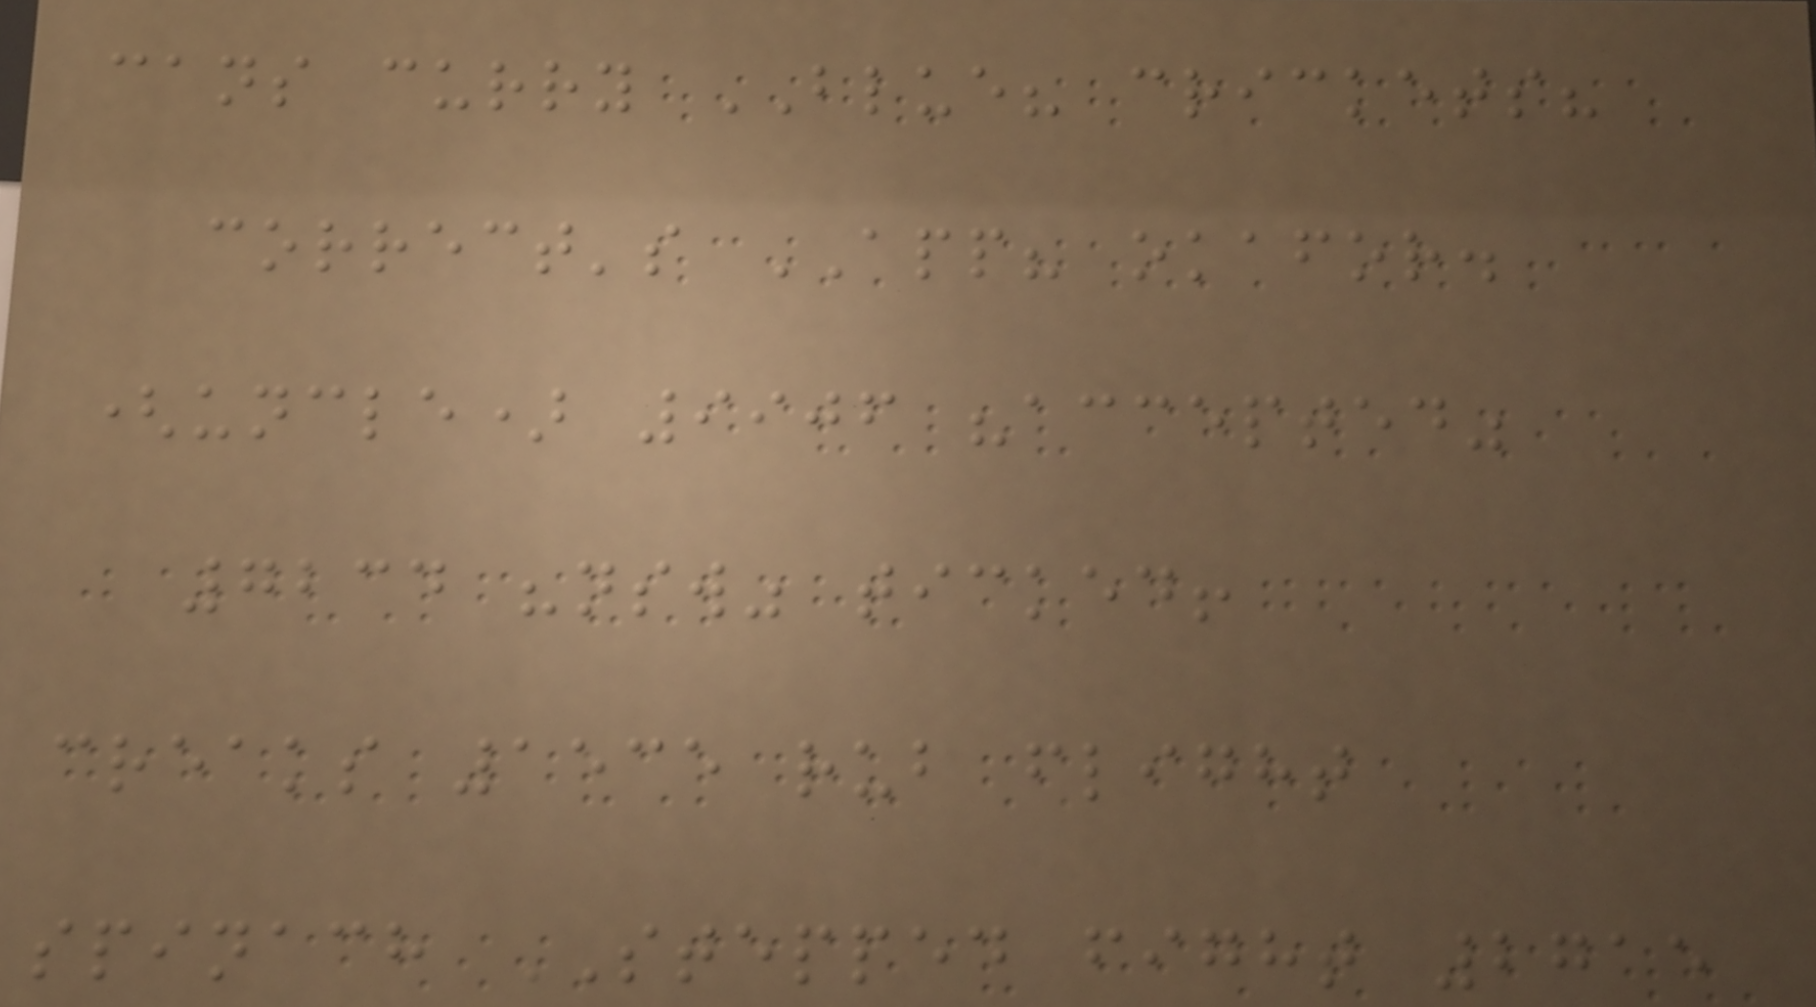cans curry BLUE? crickets?
correct's APP? okafor.
(uncle) 9906 "accepted"
7234 "nsw" ticked!
creaks 1535 rub flight
spinach STEPPED fight 2715
